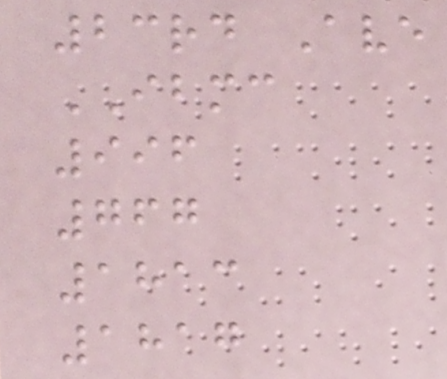23rd Ave
IBMC
996
767
1813
1817
